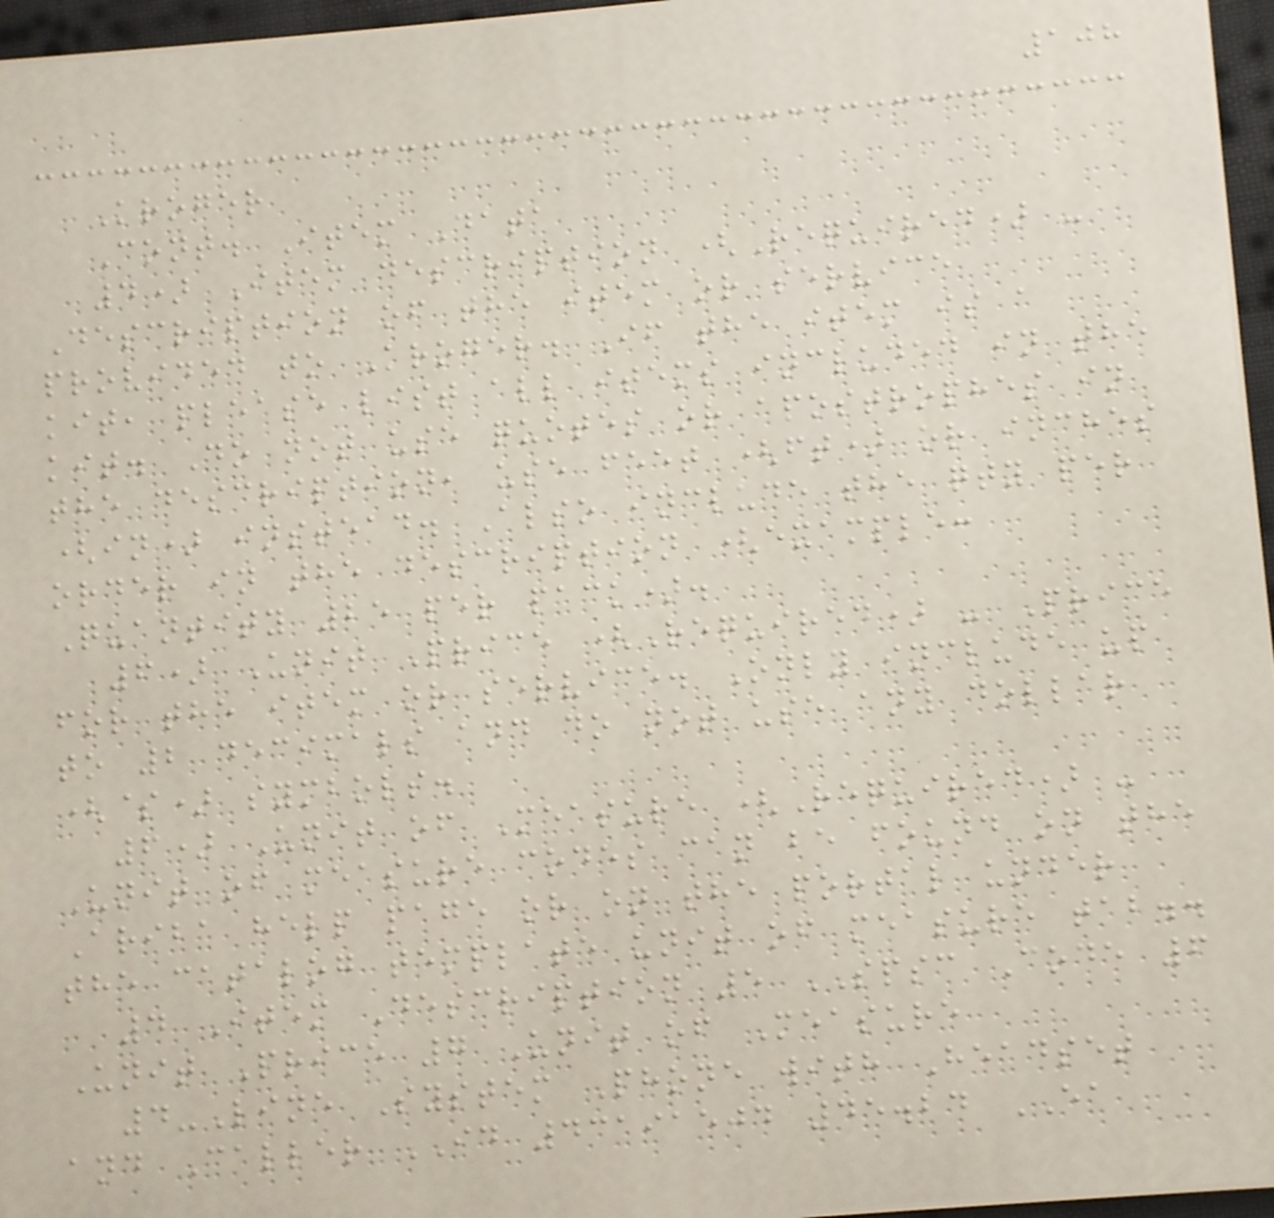108
Kroger
Cont. Item Data
4) Item description (Required) -
Description of the item or service
provided to Kroger. If the item is a
kit, please list all items included in the
kit. Do not use quotes or apostrophes in
the description, use feet (ft) or inches
(in) instead. Also include the qty per
order in the description (example:
Quantity 25 per pack).
6) Unit Price (Required) - Price
for the item or service. Only include up
to 2 decimals and do not use any dollar
($) symbols.
6) Unit of Measure (Required) -
Unit of measure codes can be found on the
Ariba help page or on the portal under
the catalog template unit of measure tab..
4 Item Description 5 SPSC Code 6
Unit Price 7 Unit of Measure
4-Line System Phone with Headset
and Caller ID 43191504 45.24 EA
